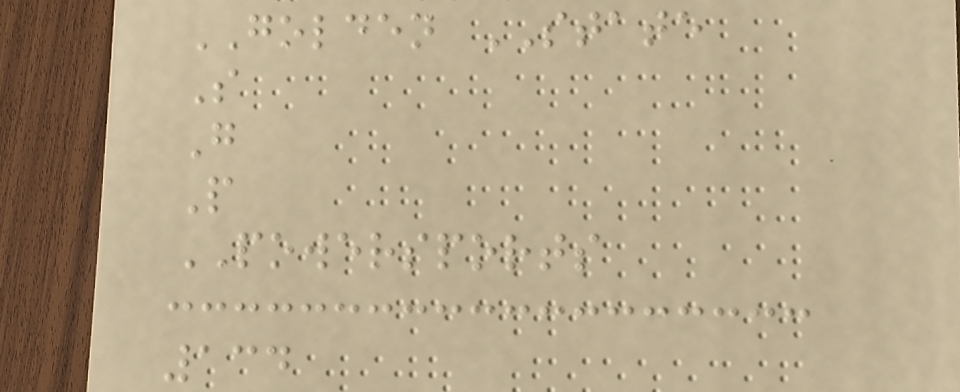GOLDEN STATE
S
G
P
POWERSPORTS
134
